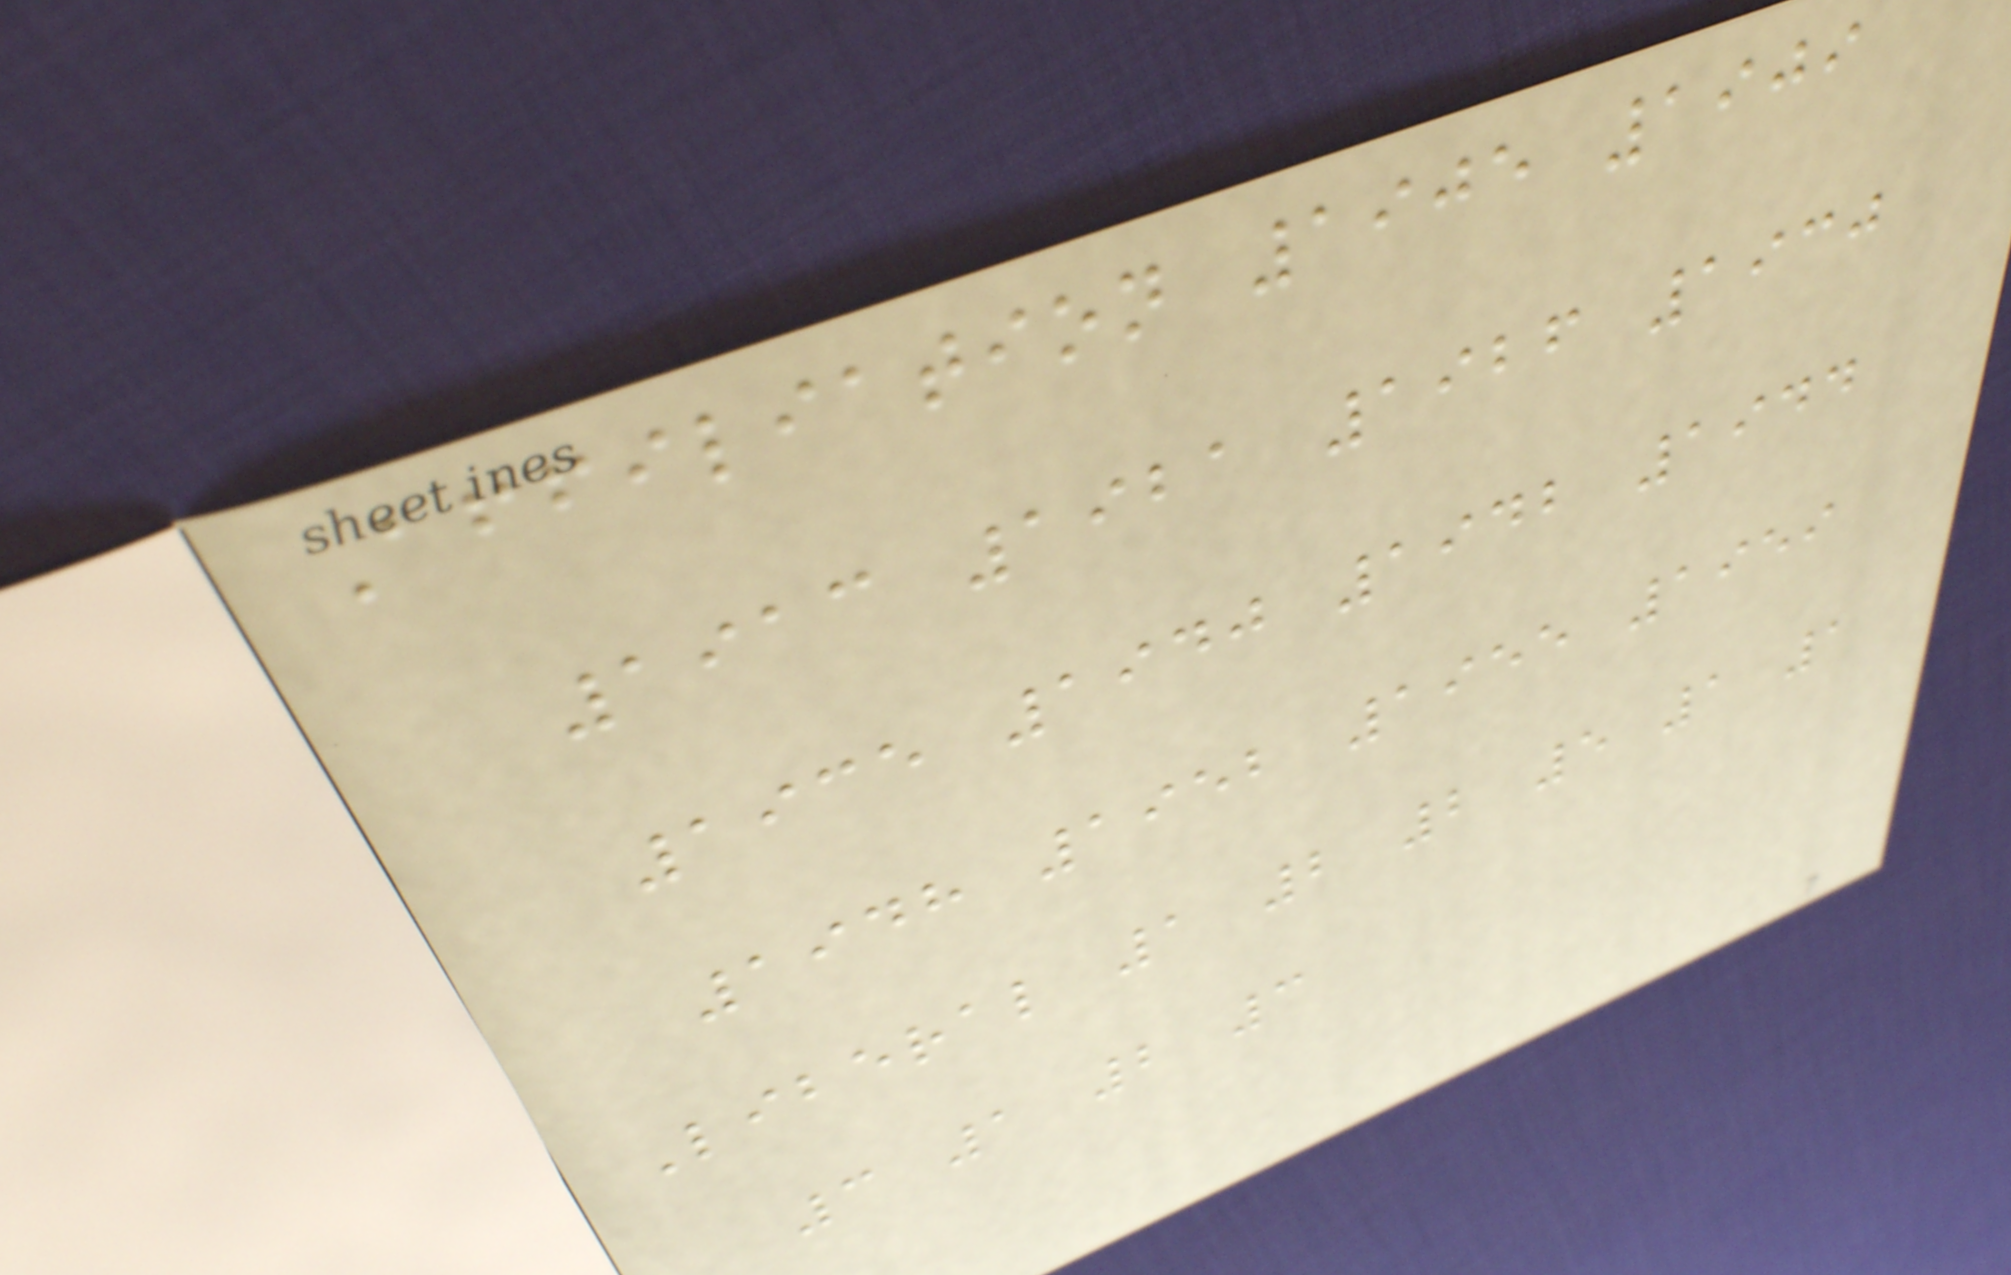Affiliation 1905 1909
1913 1921 1926 1930
1935 1940 1942 1944
1948 1952 1955 1959
Liberal 1 2 2 5 1 1
3 1 2 3
